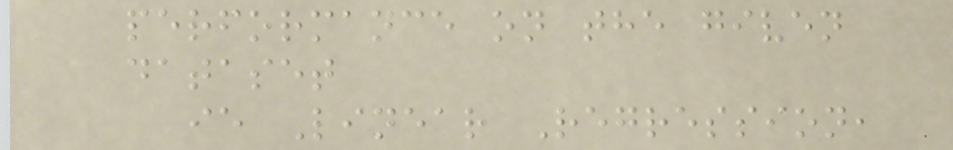performance on the given
dataset
ie Linear Regression,
